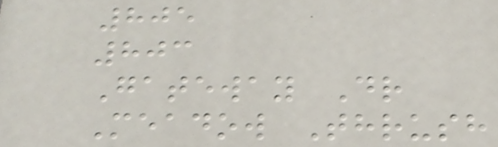805
803
Gateway Dr
Meadow Thrush
